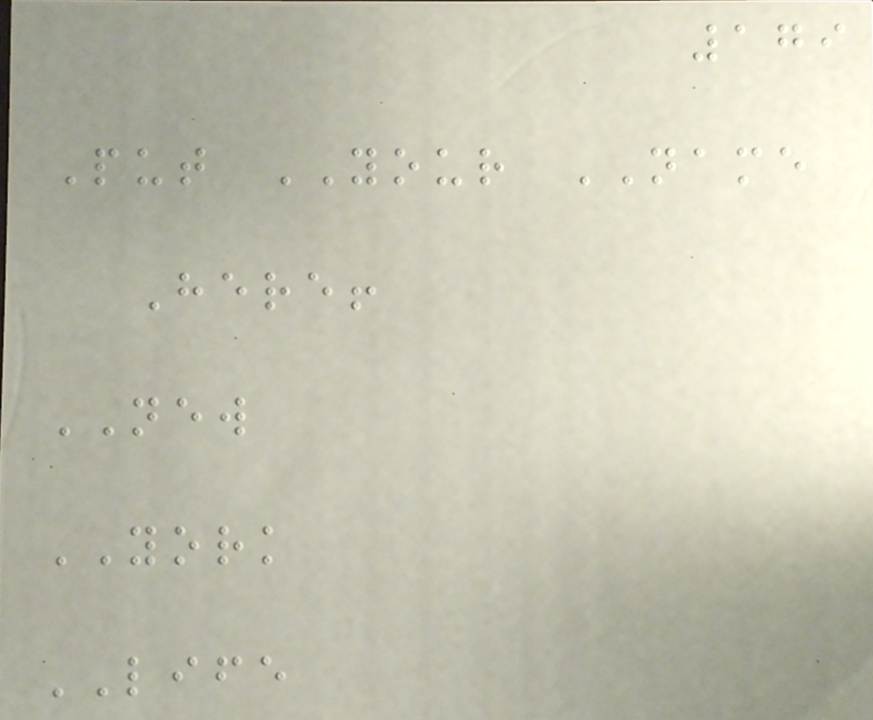179
Put YOUR NAME
Here!
NEW
YORK
LIFE
